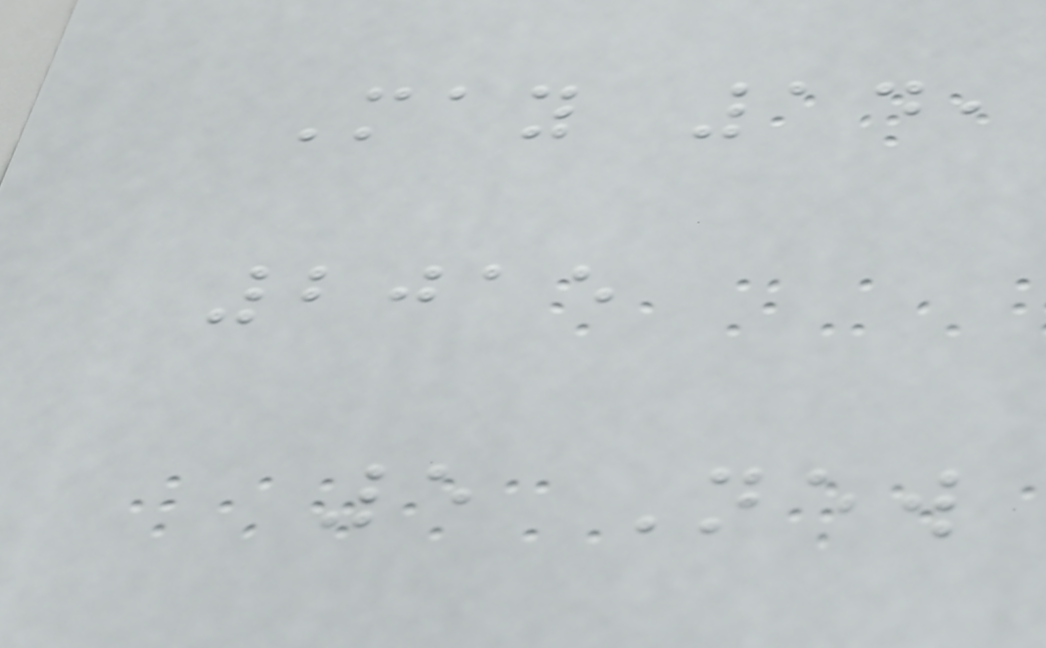May 14,
2015
5 New
